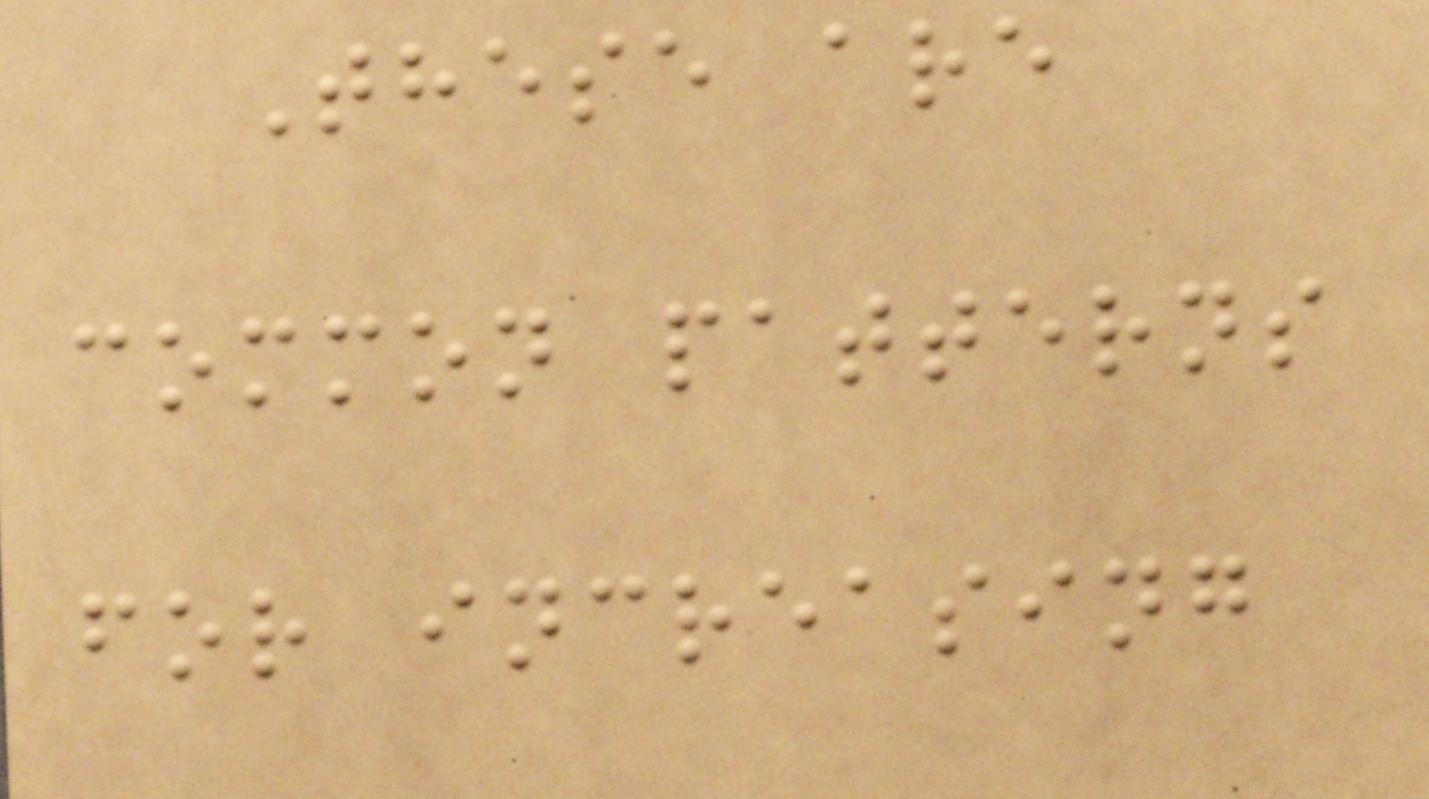These are
common patterns
for increasing
